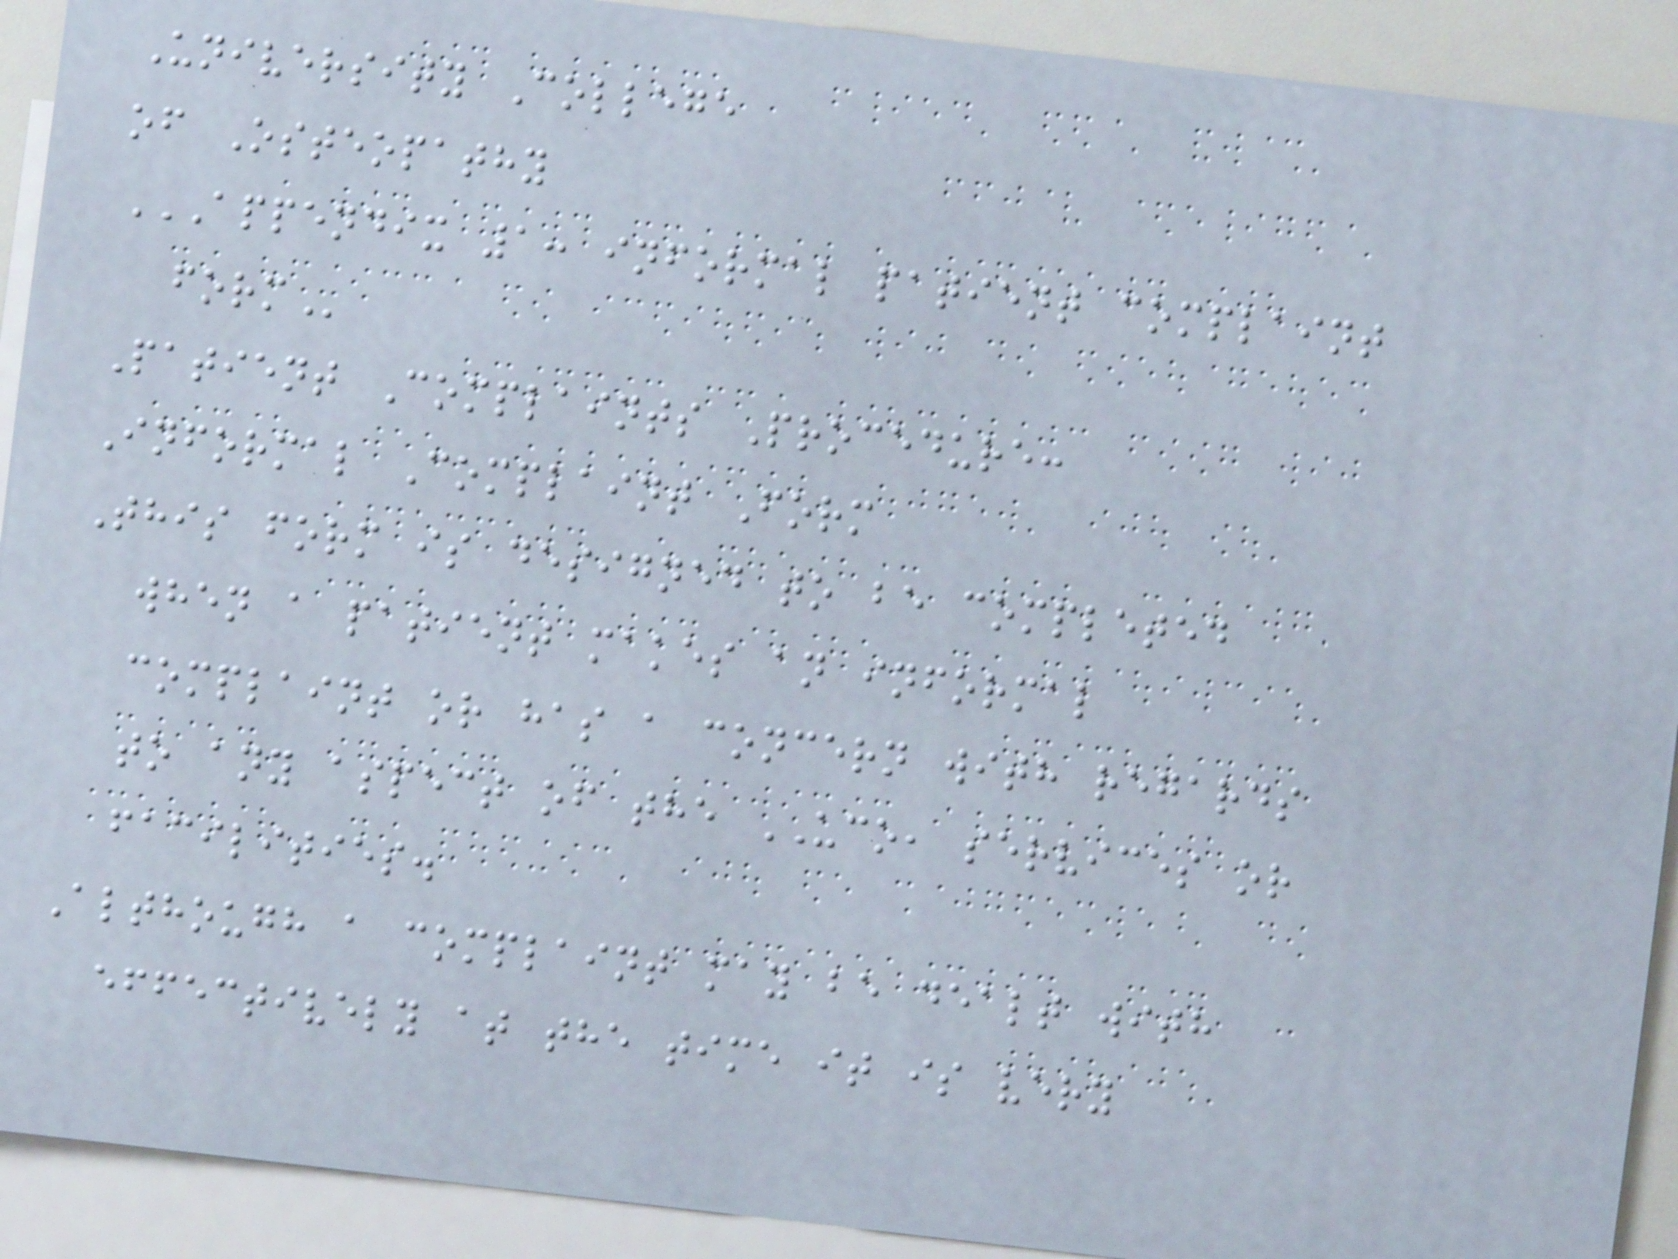University College
of Osteopathy
APPENDIX 1: INFORMAL PATIENT COMPLAINT
FORM
Patient Complaints Procedure:
Informal Complaint Form
This form is designed to be completed
when a patient makes an informal
complaint or has a concern with regards
to any aspect of the UCO, services or
facilities.
Although a complaint may be dealt with
effectively at the time it is very
